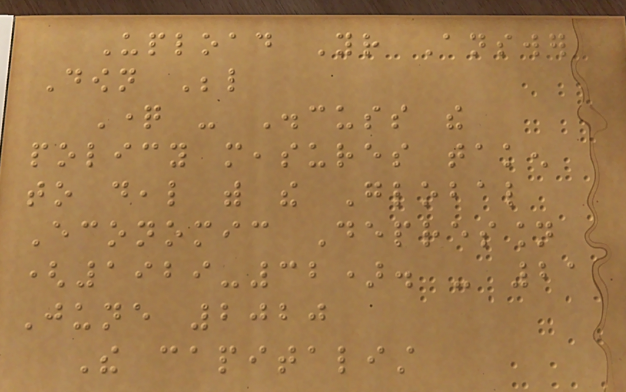Upload Your Answer
Down Below
Question - Discuss the
policy measures taken
to deal with the Global
Economic Depression
(1929-32). - 21
June 2020
The capitalist
